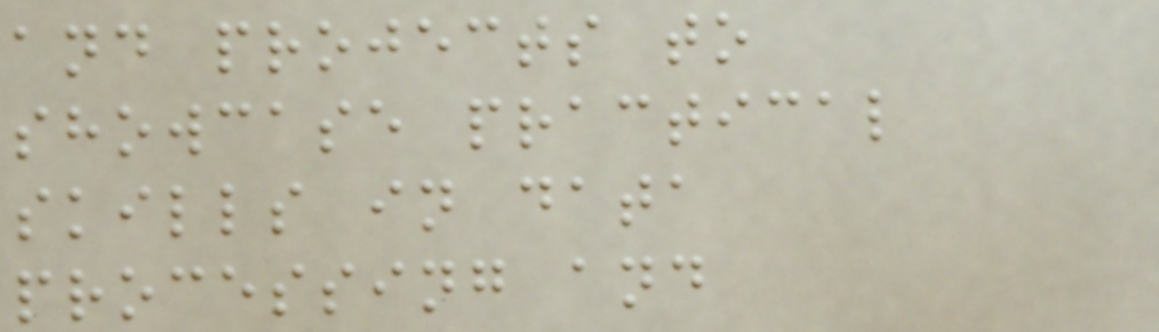and projects to
showcase practical
skills in data
processing and
